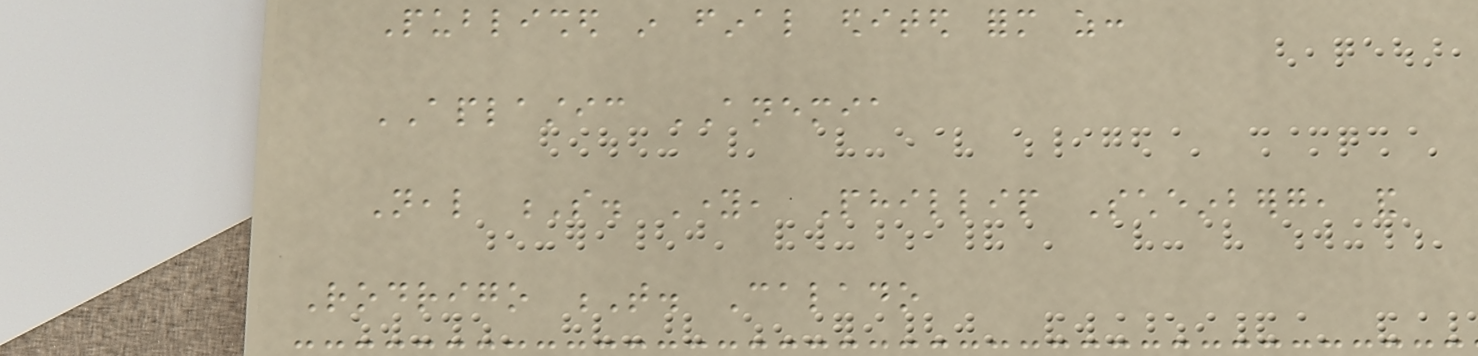Published in final edited form as:
APLASTIC ANEMIA
Neal S. Young, Phillip Scheinberg, and
Rodrigo T. Calado
